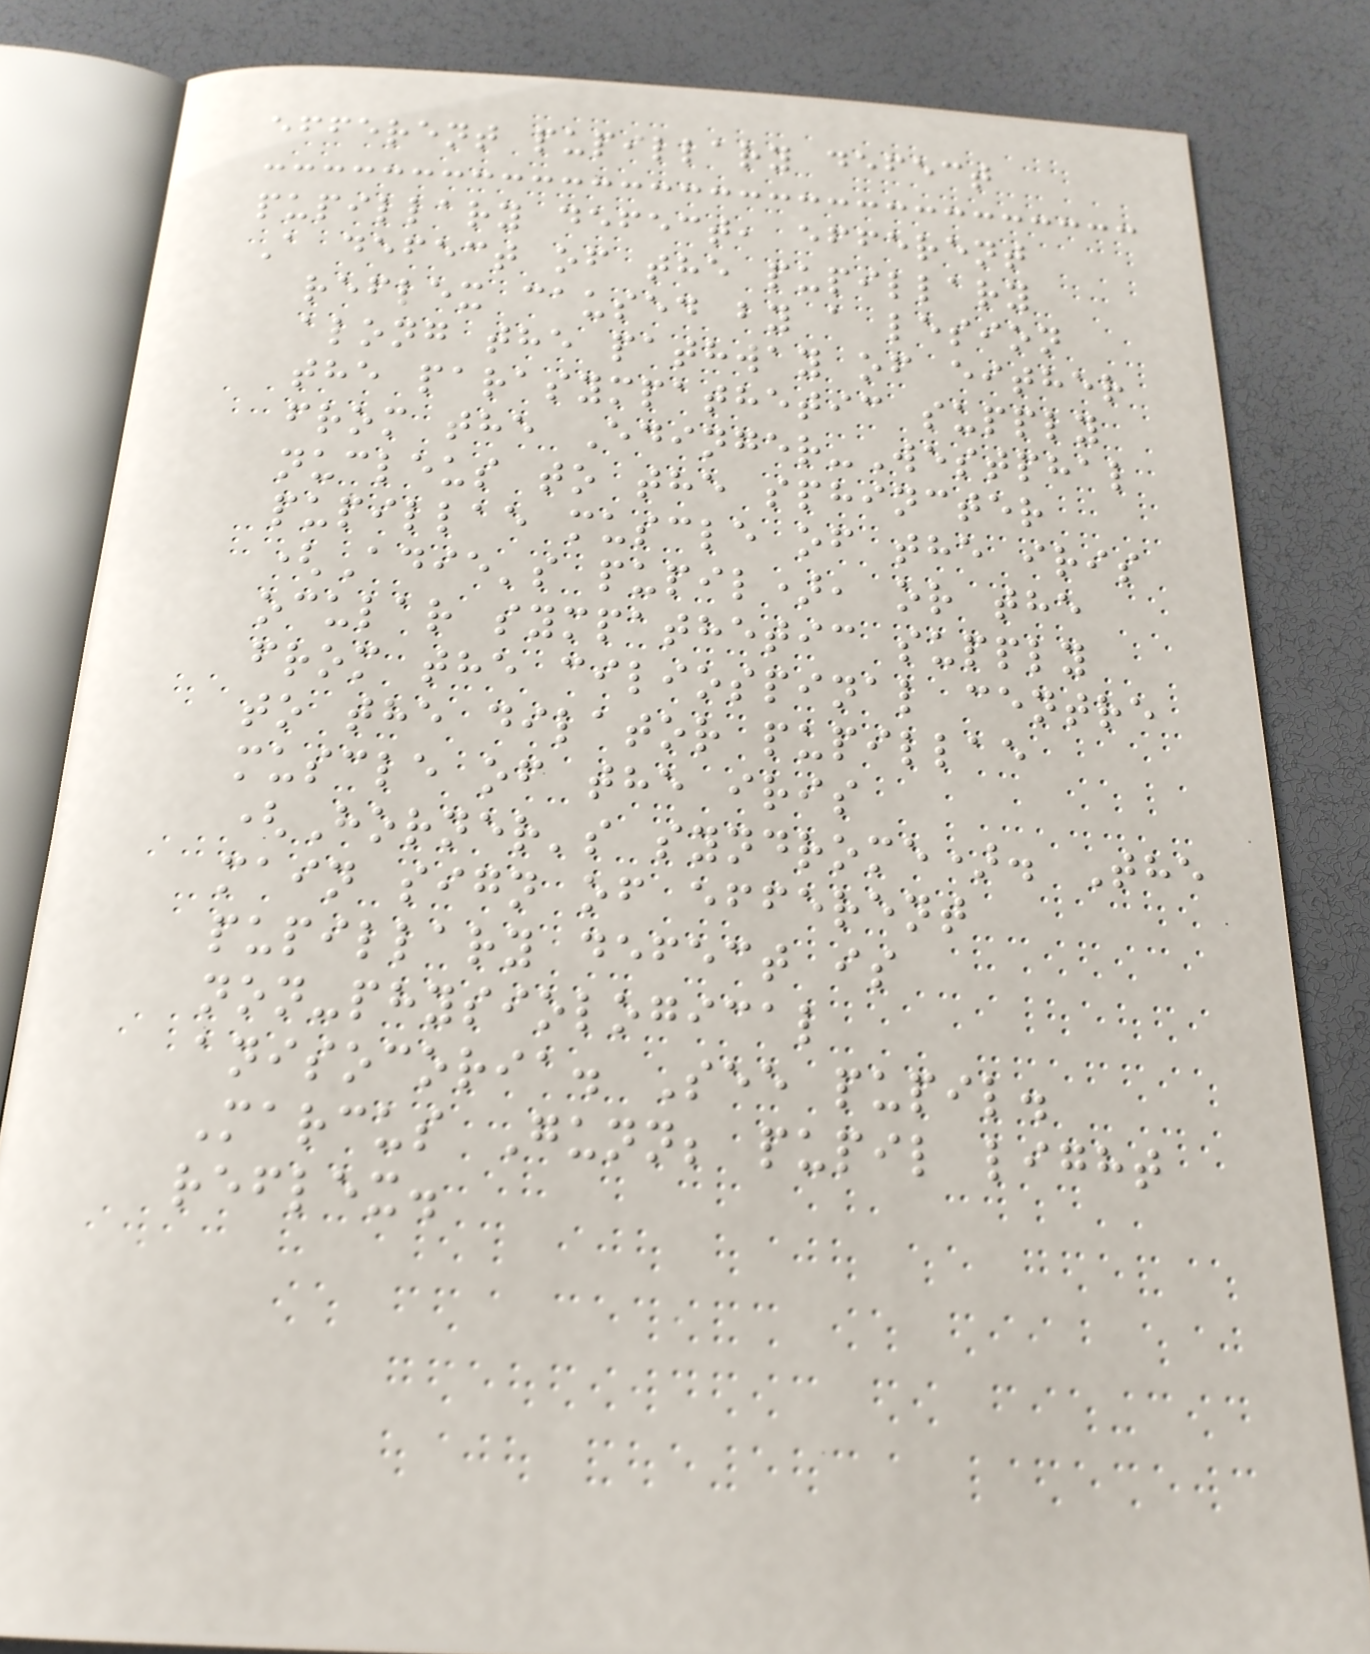efferent pupillary defect
pupillary defect, efferent
A defect of the pupillary
reflex caused by a lesion
along the pathway of either
the parasympathetic supply
from the Edinger-Westphal
nucleus to the sphincter
pupillae muscle of the iris
(Adie's pupil), or the
ocular sympathetic supply
from the ciliospinal centre
to the dilator pupillae
muscle of the iris
(Horner's syndrome). The
main sign of efferent
pupillary defect is
non-physiological
anisocoria. See pupil.
Marcus Gunn; pupil light
reflex.
